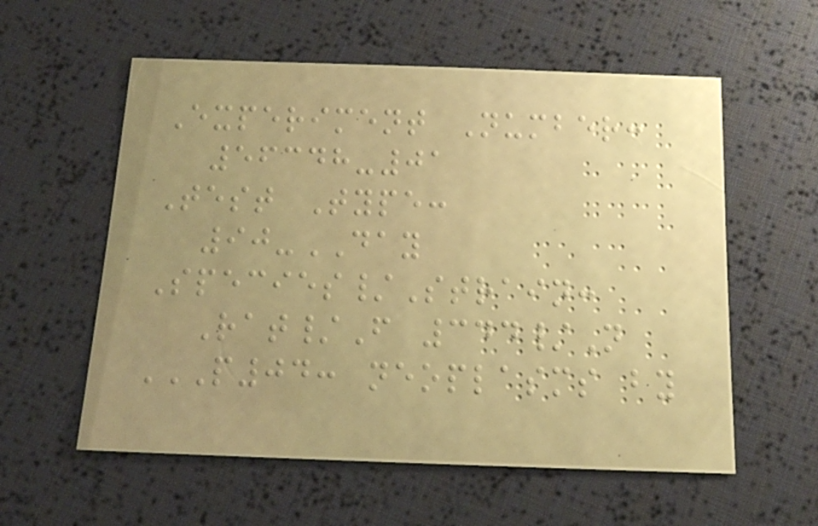Experiment Number:
56348-01
Test Type:
90-DAY
Species/Strain:
Rat/F 344/N
P04: NEOPLASMS BY
